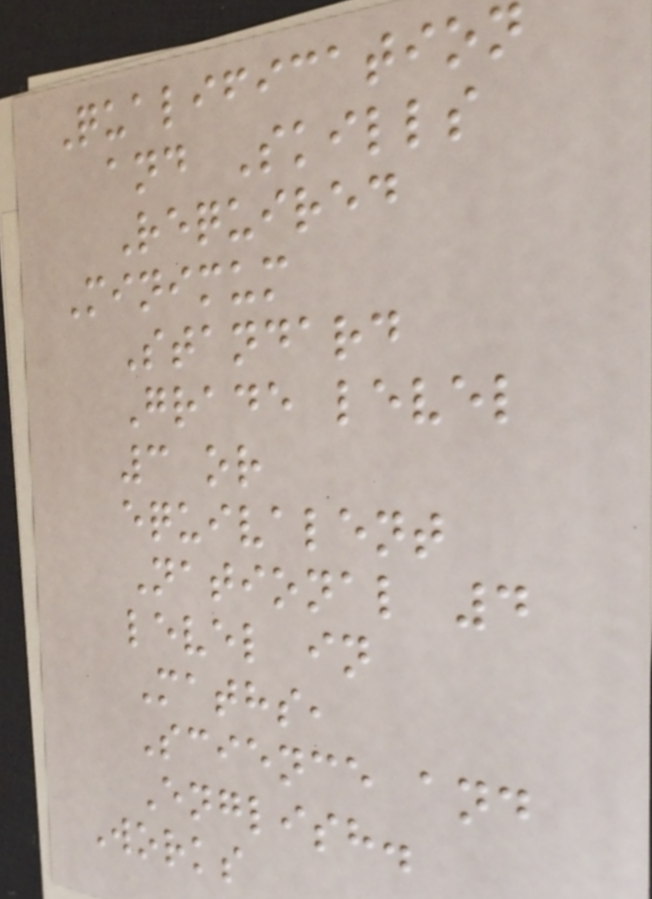Qualification
and Skills
Required
Minimum
Standard
Grade level
3 or
equivalent
National 4
level in
Maths,
Science and
English.
Works
